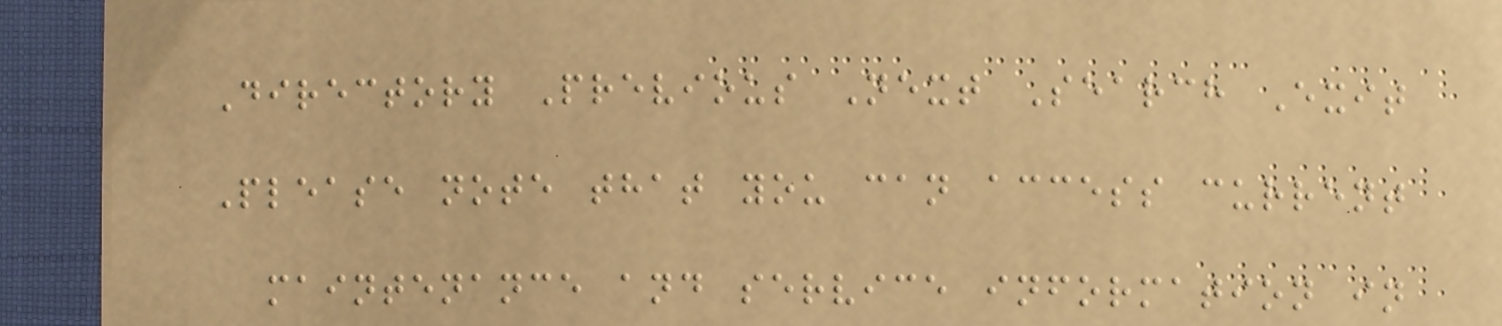Directory Previous Next Search Exit
Please note that you can access current
maintenance and service information in
